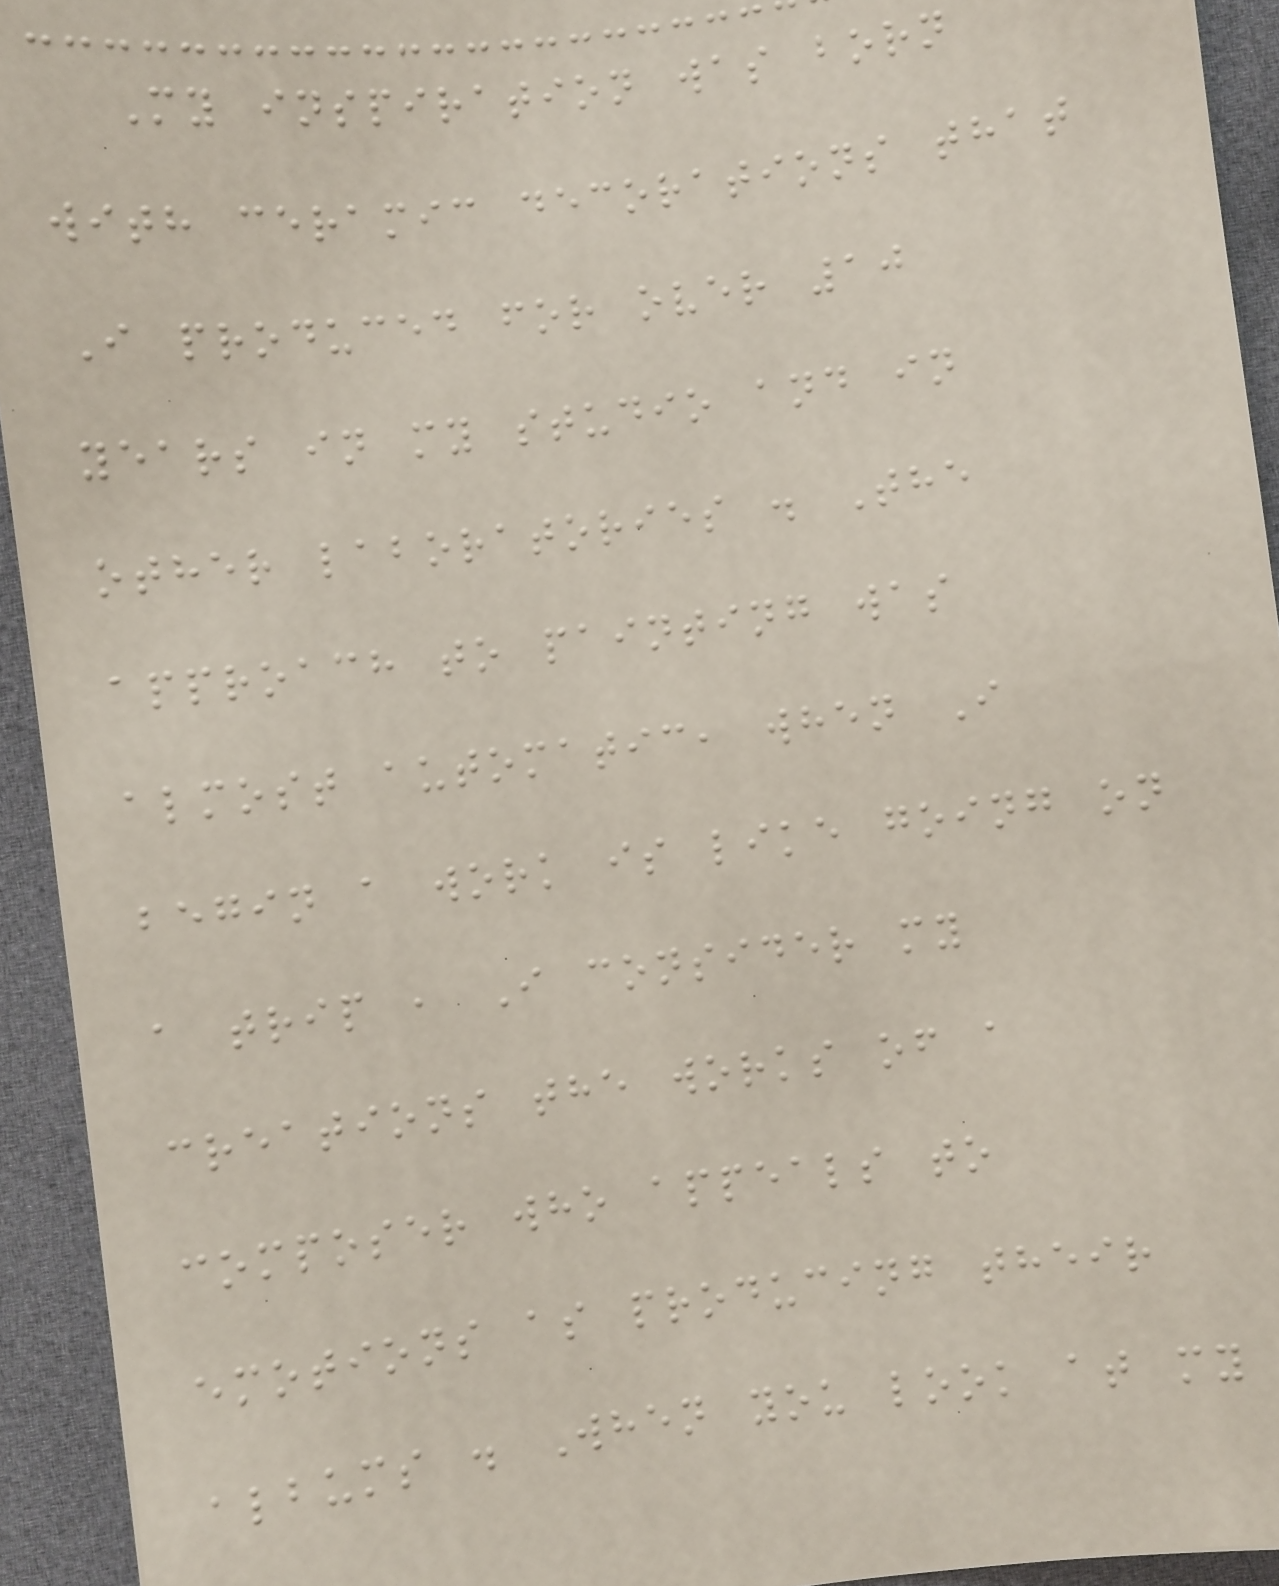My inspiration was born
with ceramic decorations that
I produced for over 10
years in my studio and in
other laboratories . The
approach to painting was
almost automatic, when I
begin a work is like going on
a trip , I consider my
creations the works of a
composer who appeals to
emotions as producing their
albums . When you look at my
